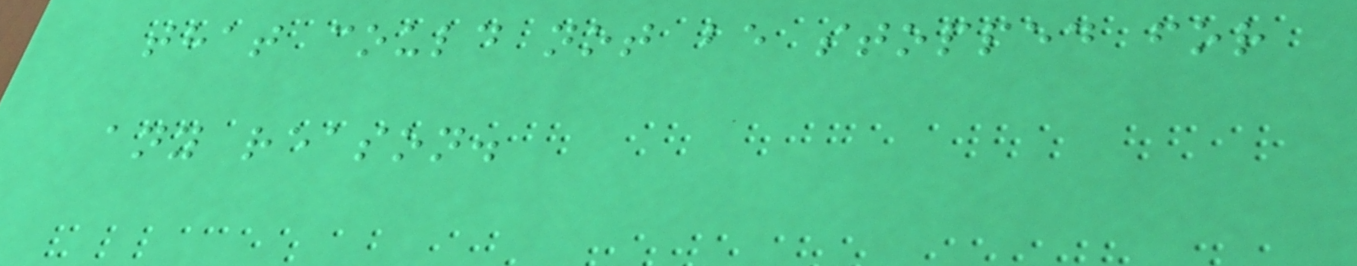that could not be stopped for
any reason.
